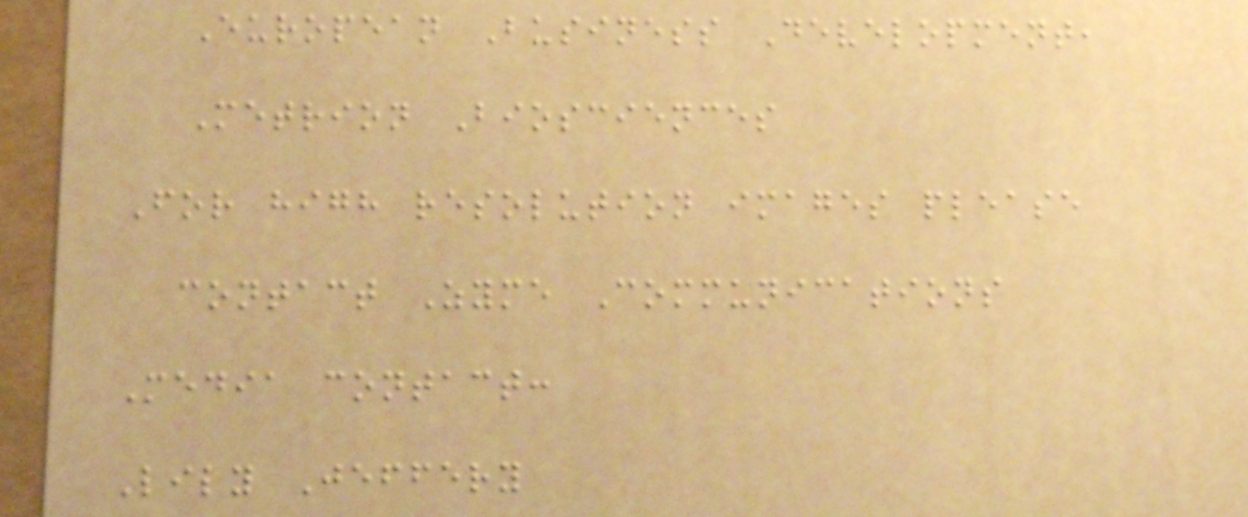European Business Development,
Metrion Biosciences
For high resolution images please
contact Zyme Communications
Media contact:
Lily Jeffery
